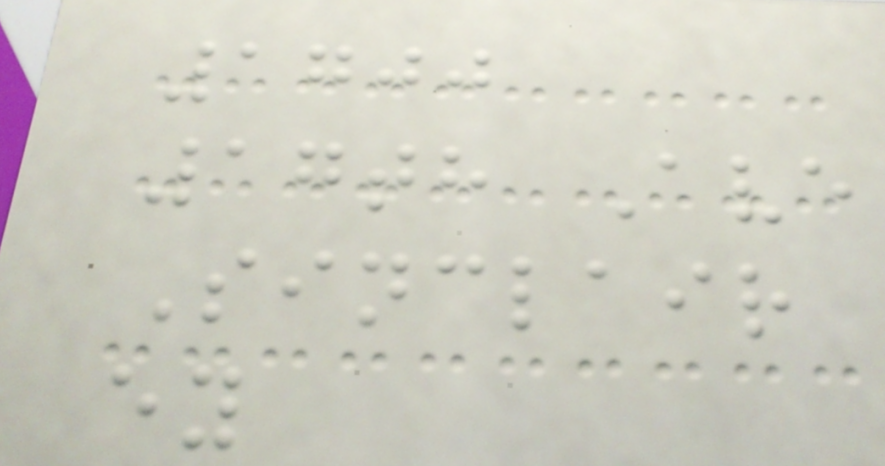1700
17th Ave
Sinclair
ey
